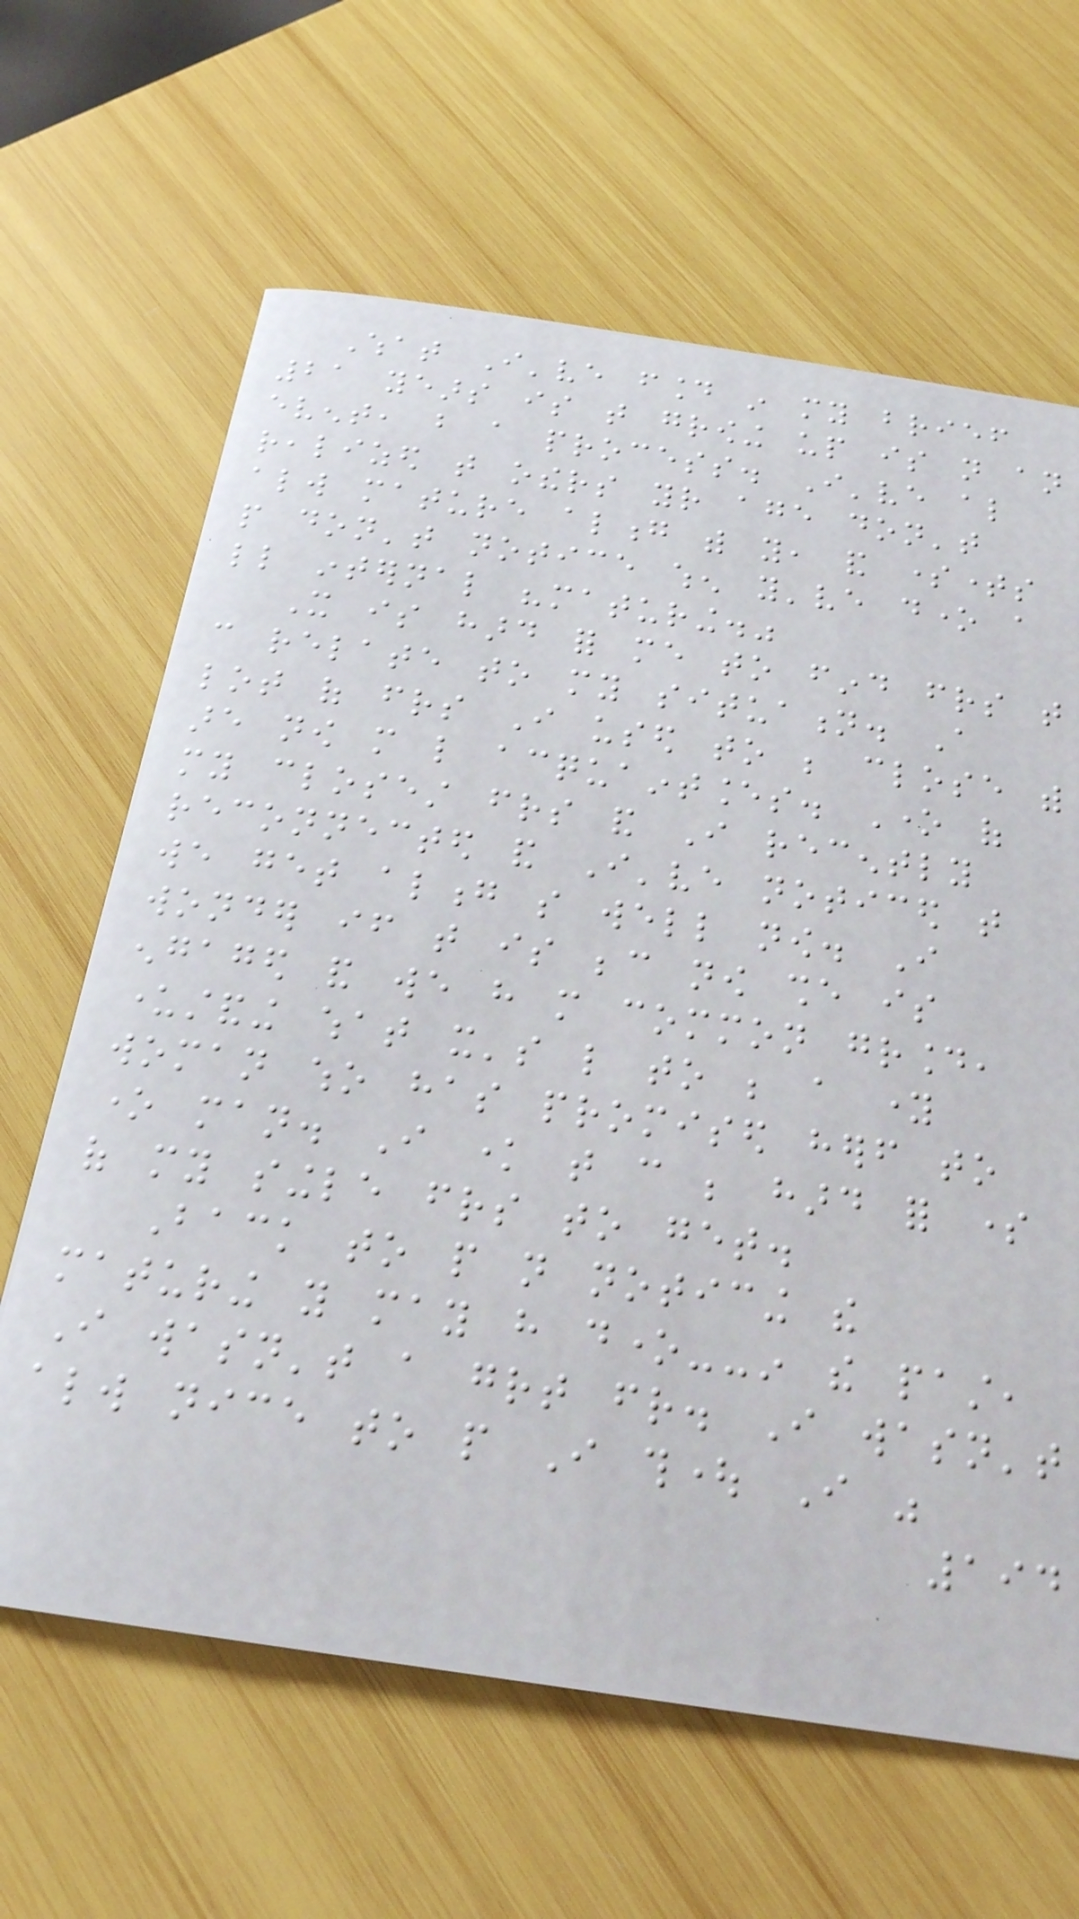What I've found in my brief
21 years is that growing up is not an
event, but a process. I've also
realized that others your age don't
always mature along with you, and sometimes
people don't notice when you've done a
little internal "maturing."
It is hard for me to find friends that
can relate to my situation. A
lot of friends I used to be close with
are now more like acquaintances. One of
my closest friends and I recently
reconnected and I've noticed that
we get along so well now. I
wonder if that is because now she is
engaged and we have more common ground,
understanding what it's like to be a young
woman who has promised herself to
one man. I know that can be hard for some
of my single friends to get.
Back to people not noticing the
maturing you may have done--in the past,
I wasn't a great friend. I wasn't
always nice to people I thought I was
194
